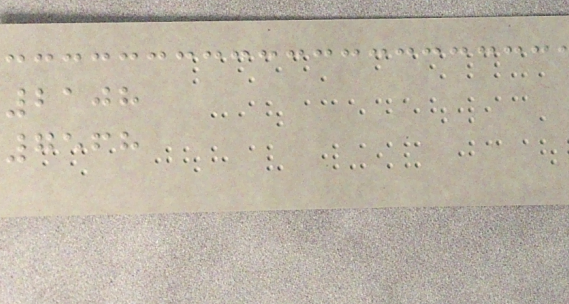2108
7568
